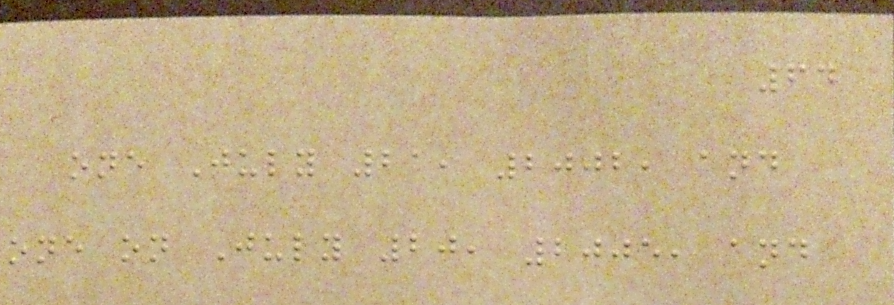64
one July 21, 2002, and
one on July 20, 2005, and
